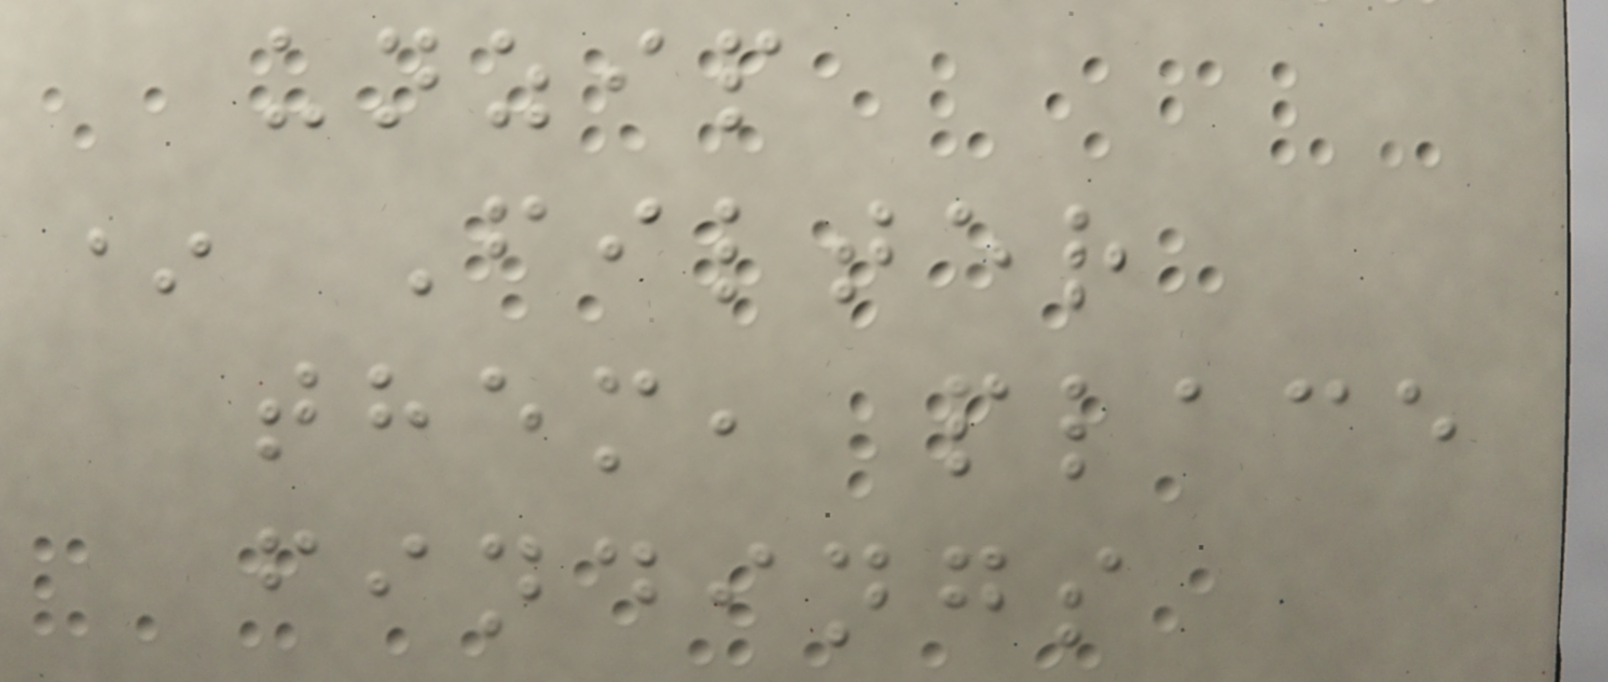unzip
* Filter
them, place
findings
